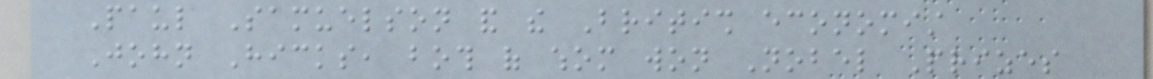Paul Samuelson and the British economist
John Hicks, both of whom won Nobel Prizes
